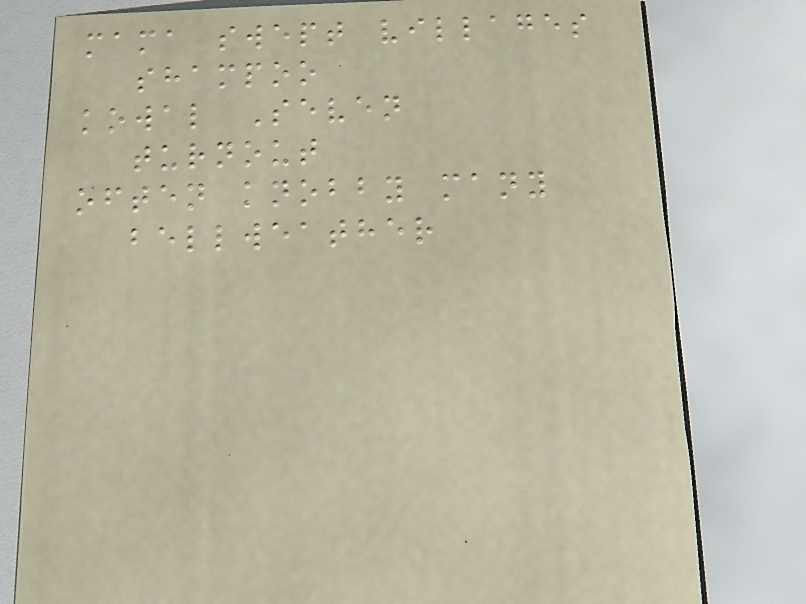mama swept villages
shampoo
kowal Seven
turnout
often knobby many
bellweather
